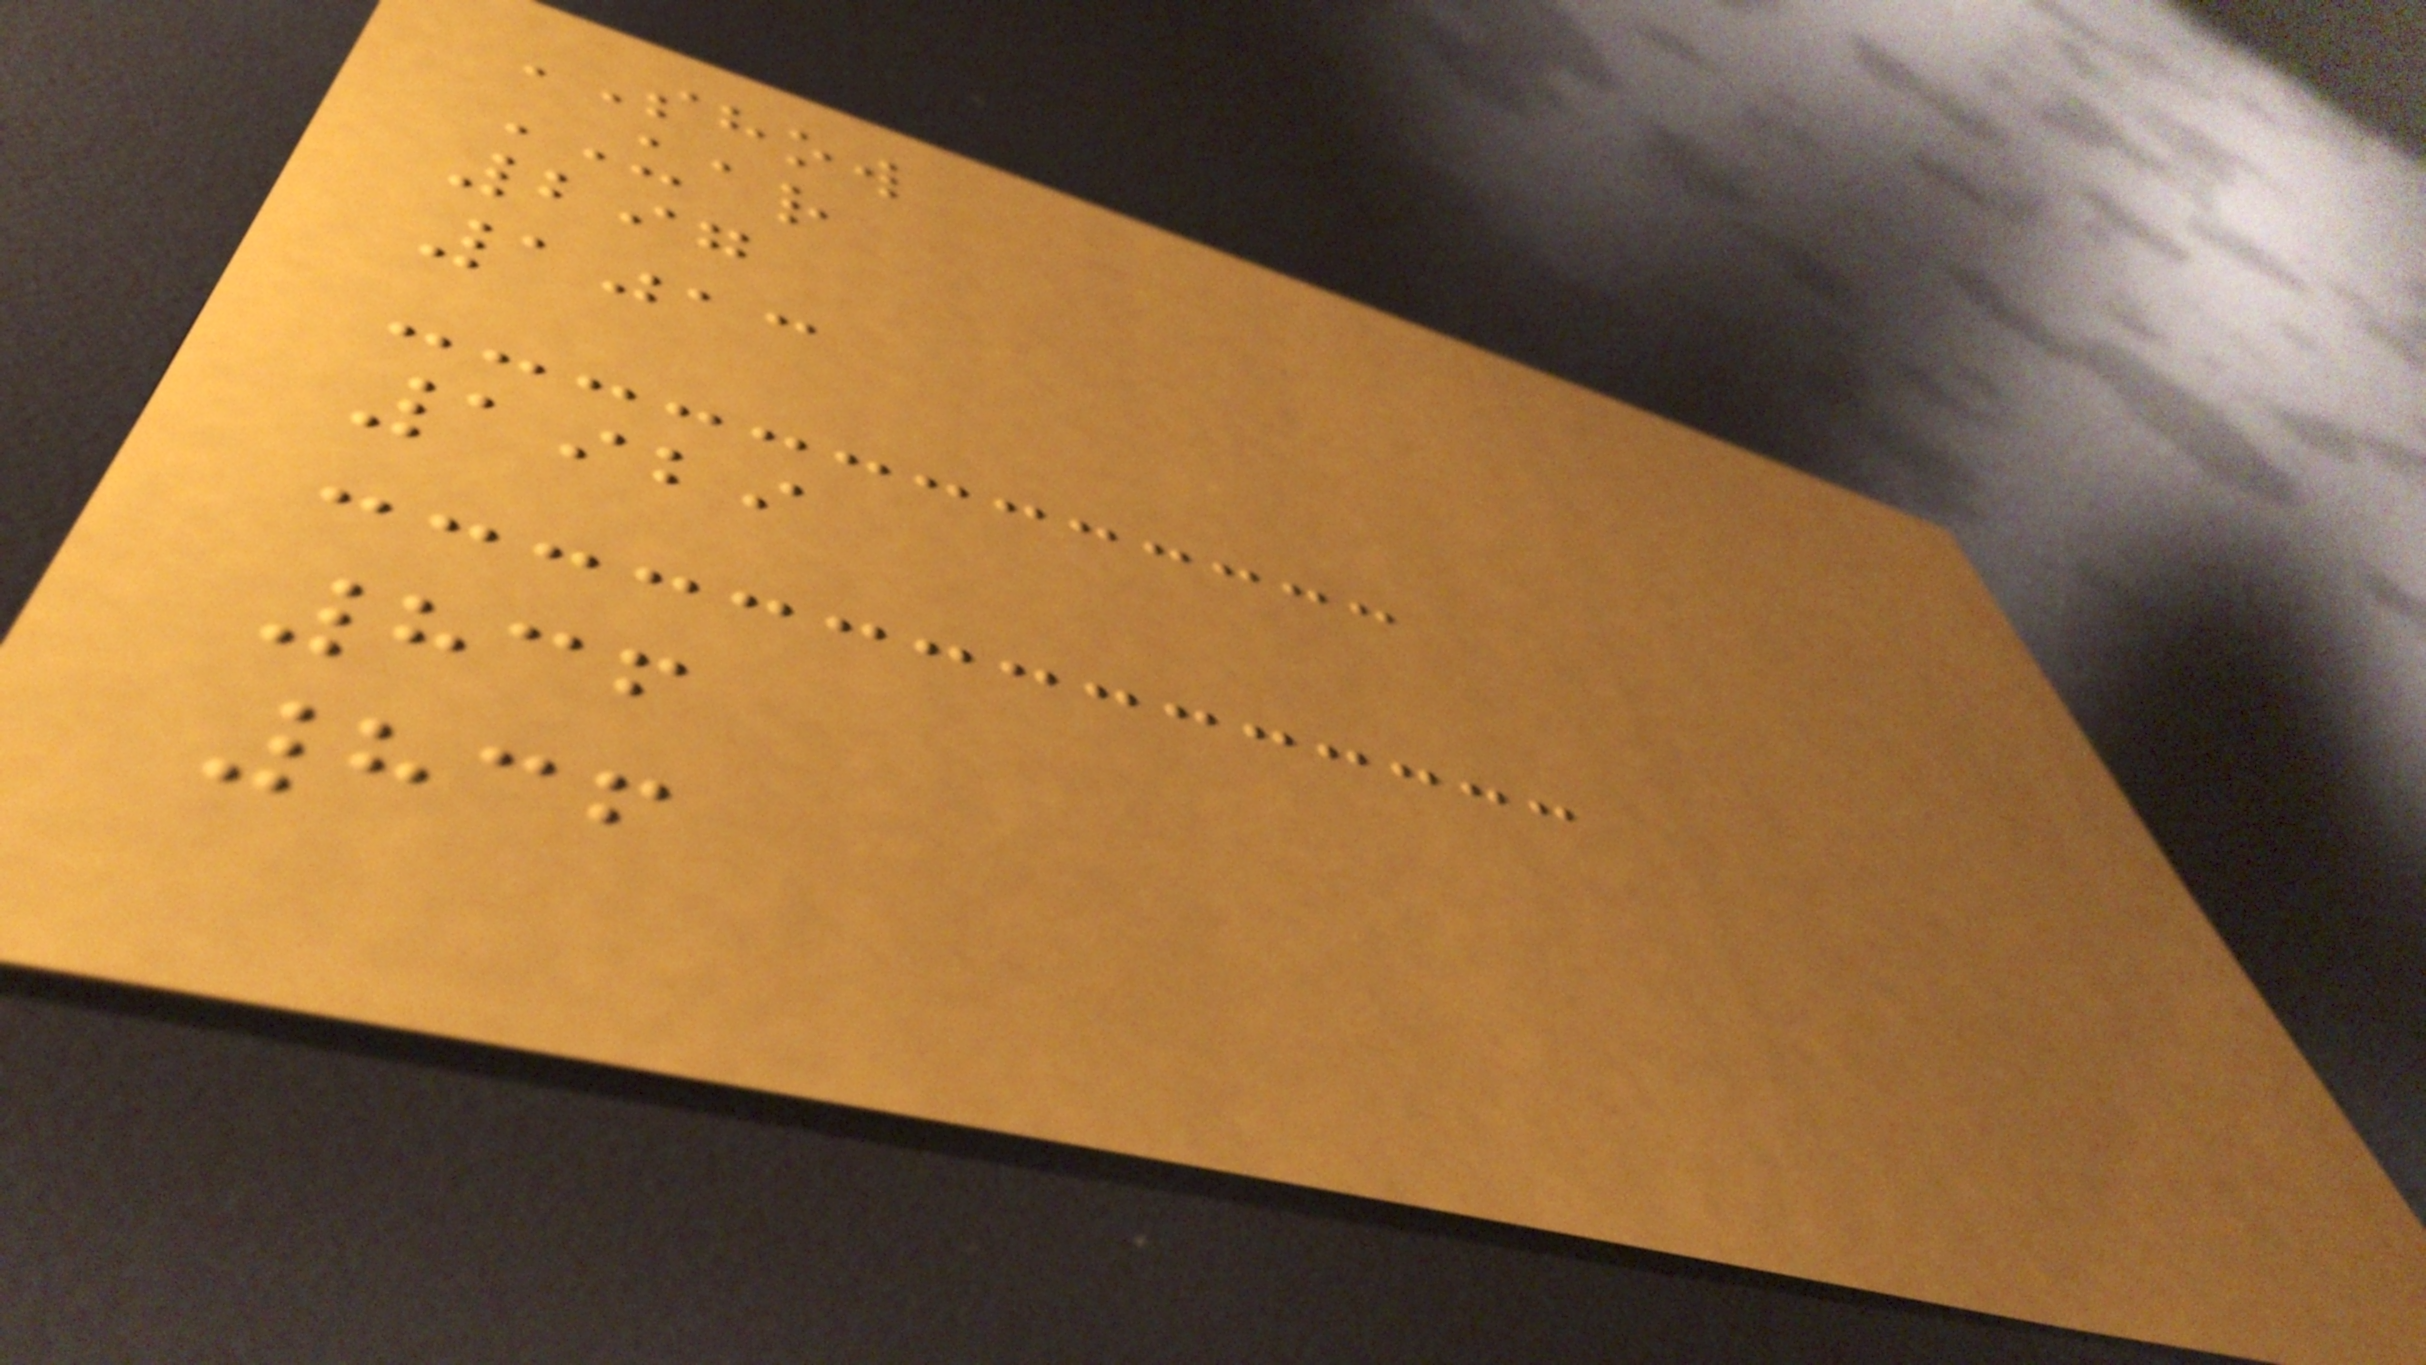SHOW
UAR
297
1013
1929
836
836
